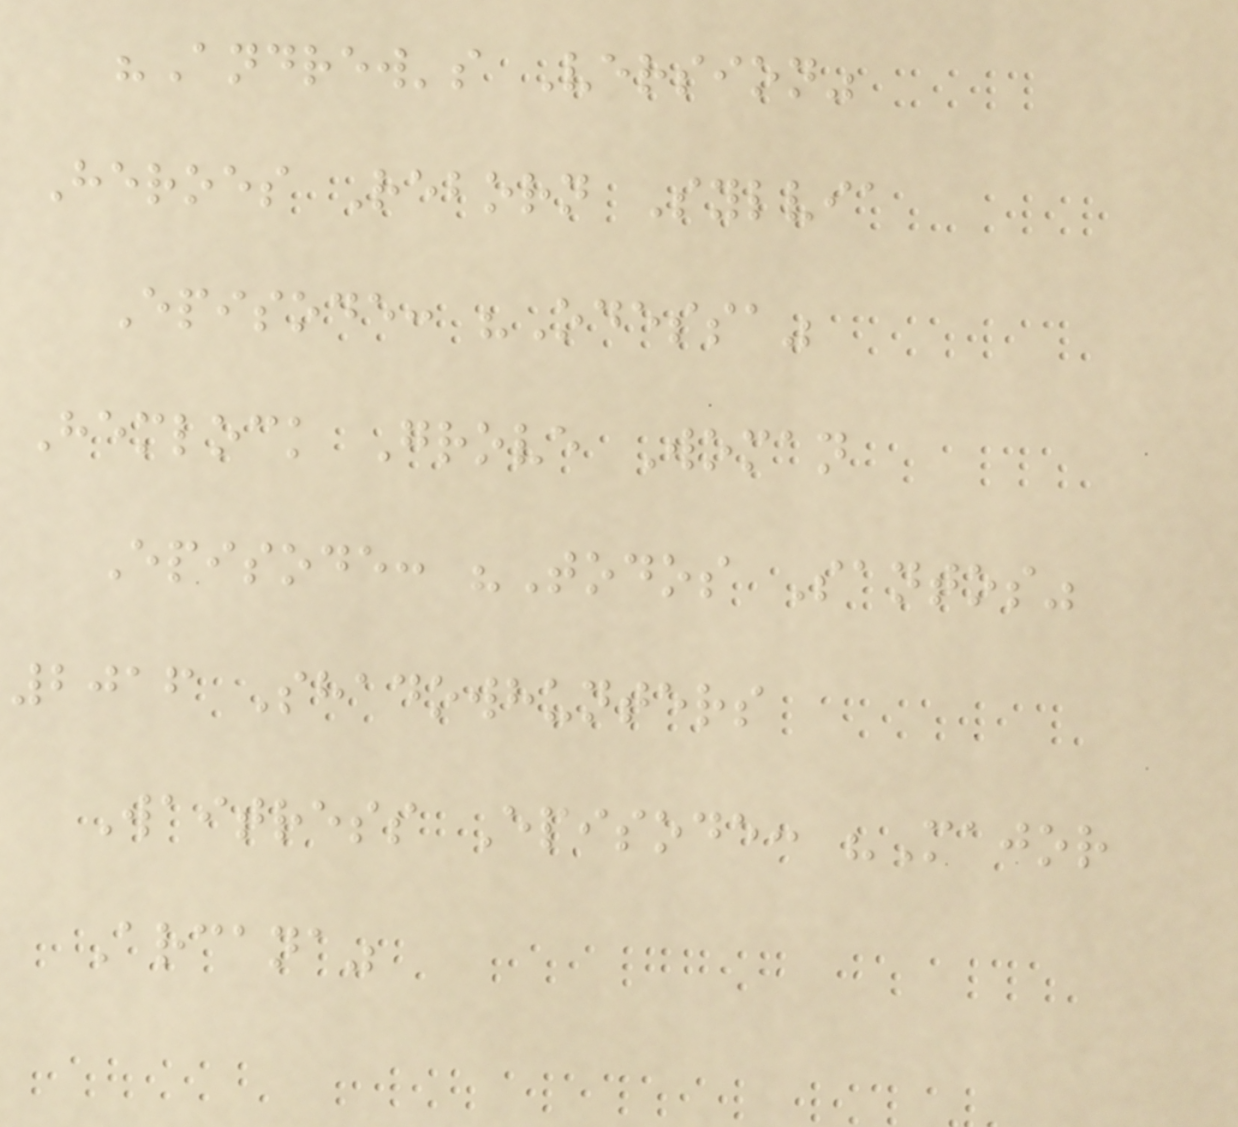"Andrew's Version"
Heroes Reborn Sylvia
Episode: "Odessa"
Hemlock Grove Woman
Episode: "Todos Santos"
2016 Shadowhunters
Waitress Episode: "Major
Arcana"
